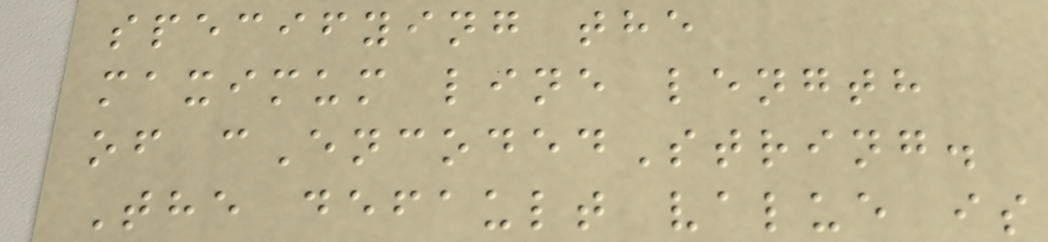specifying the
maximum line length
of cEncodedString.
The default value is
